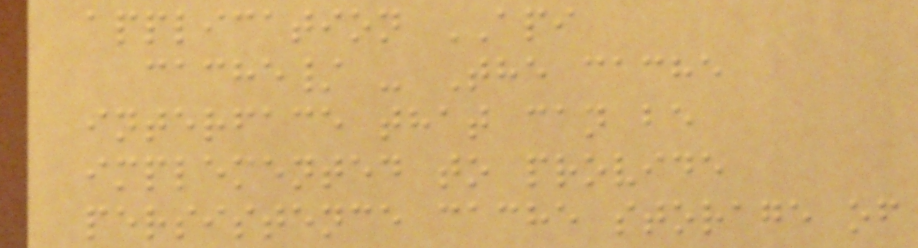application API
cache/ - The cache
interface that can be
implemented to provide
persistence cache storage of
